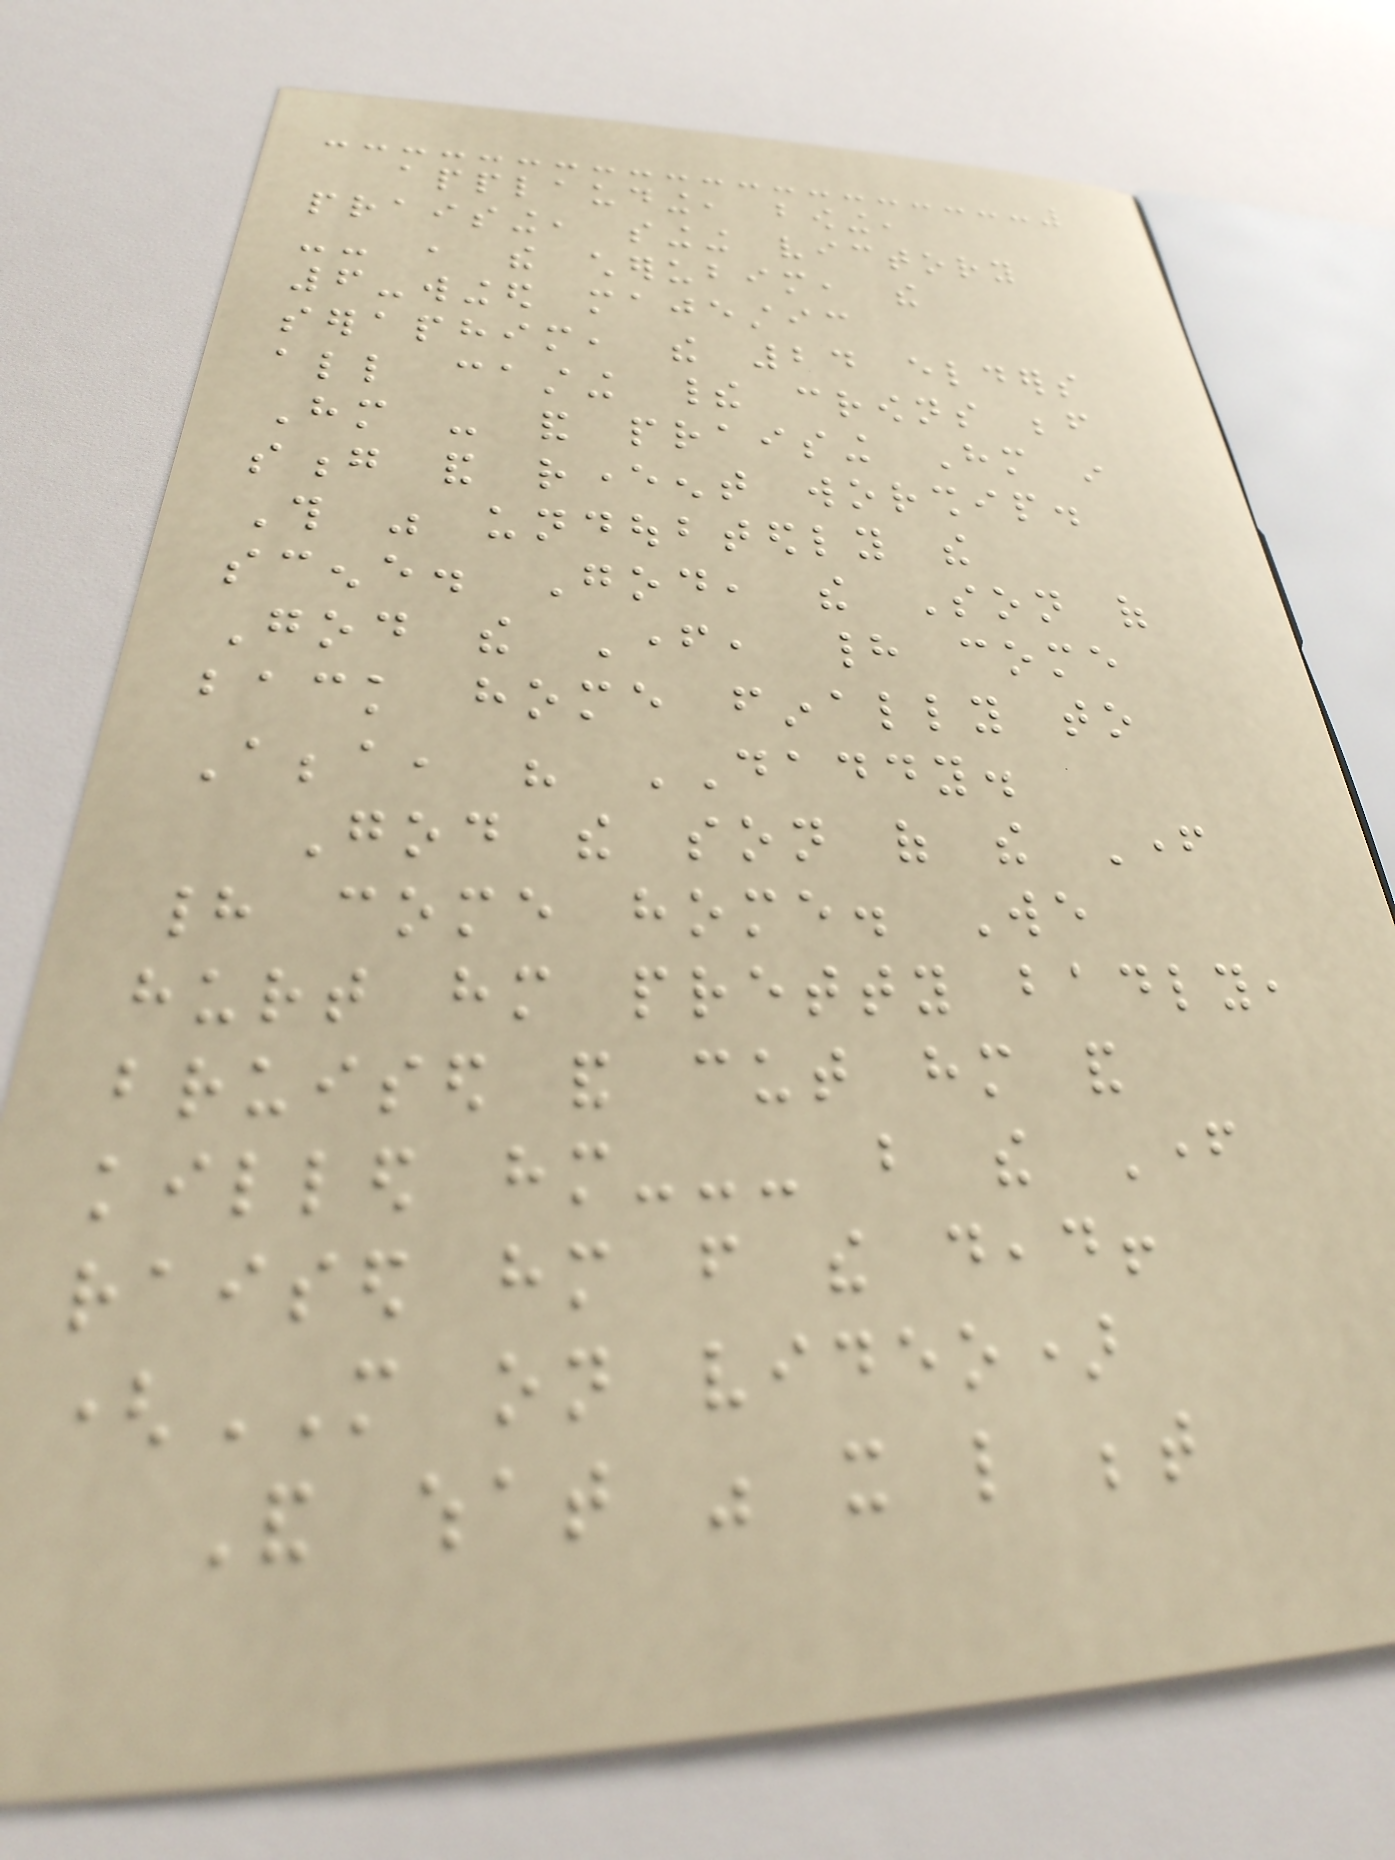applauding, bowing,
praising, singing victory
-- , the cherubim, the
6-winged majestic
seraphim, the 24 elders
all casting their crowns before
Him - and praising Him in
song and reverent worship.
This was undoubtedly the
scene. God, the Son of
God the Father, had come
back home finally to
Abba, his DADDY.
God the son of the Father
had come home. We
hurt him pretty badly,
bruised and cut him and
killed him--- but the Father
raised him from the dead!
(MORE on video)
And what was it like between
